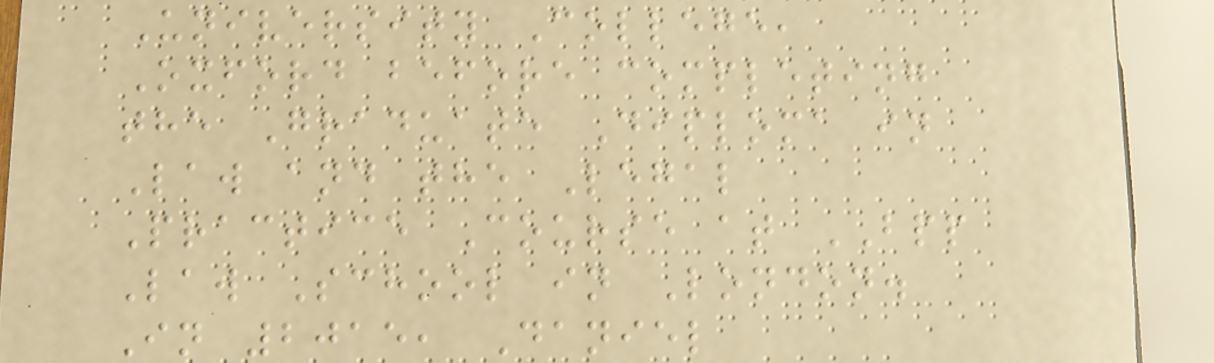University College,
Oxford before completing
the Graduate Diploma in
Law and the Legal
Practice Course at BPP
Law School in London.
In 2015, Daniel
